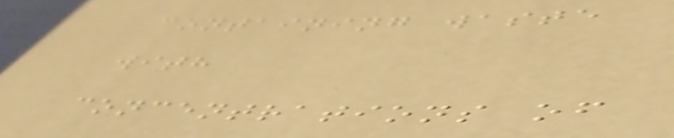containing waste
with
concentrations of
